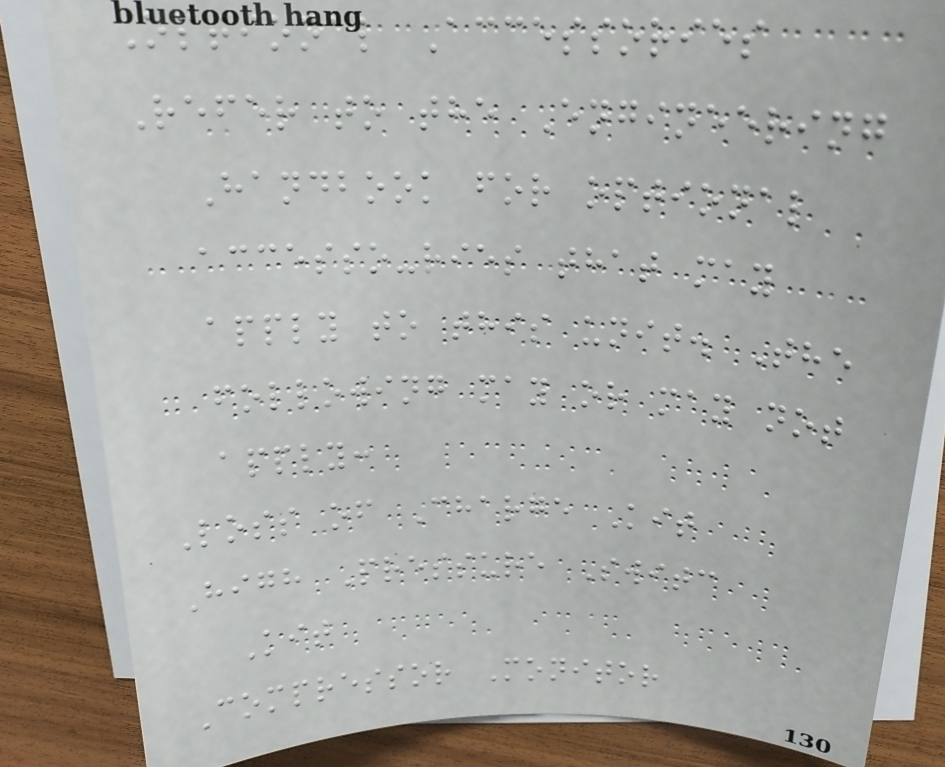Optional Accessories
Refer to the Engineering
Handbook for optional
accesso-ries that may
apply to this unit. The
following may or may not
apply:
Loss of Charge Kit
High Pressure Switc
Kit
Compressor Monitor
